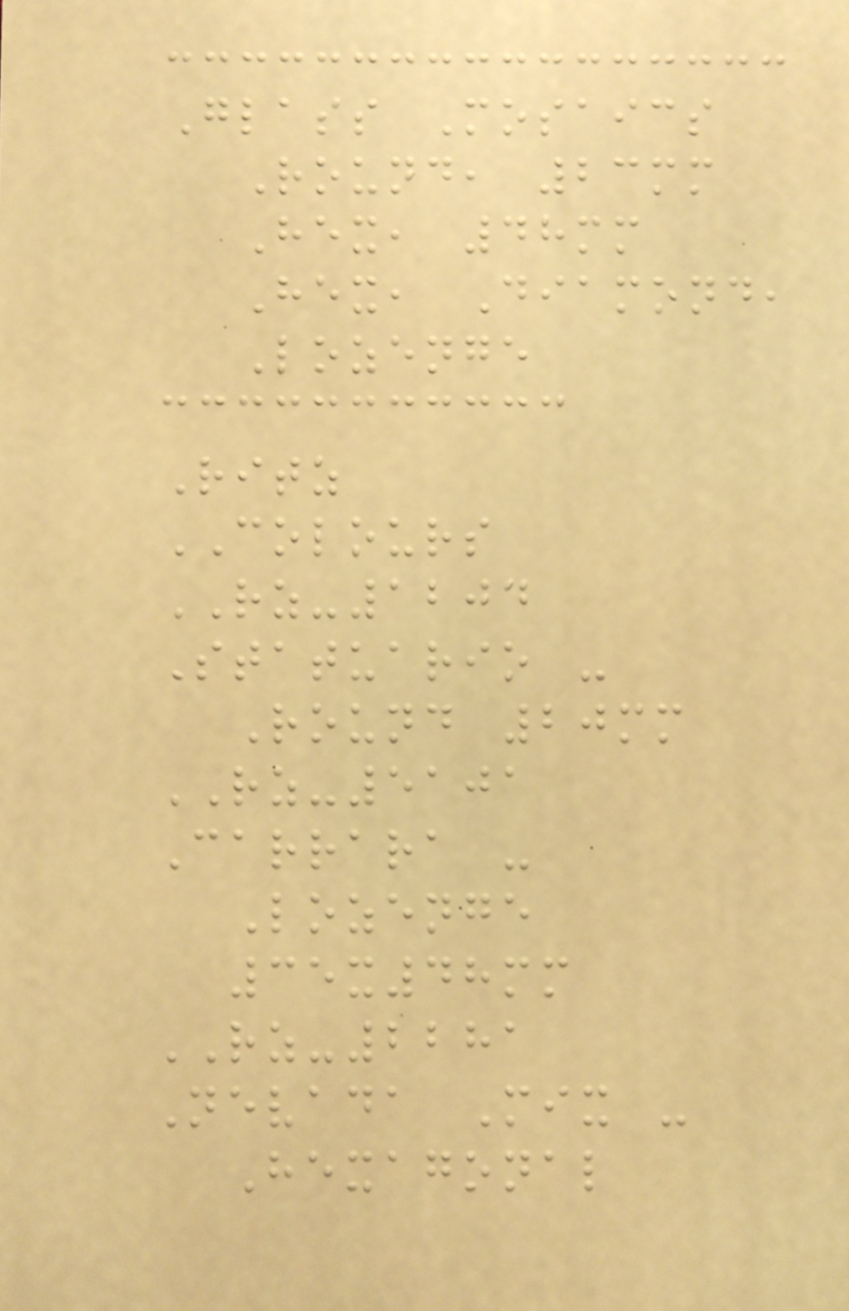Glass Mosaics
Round, 23mm
Hex, 48mm
Hex, Diamond,
Lozenge
Ritz
COLOURS
RZ-1204
Statuario -
Round 20mm
RZ-5101
Carrara -
Lozenge
35x48mm
RZ-2281
Nevada Mix -
Hexagonal
